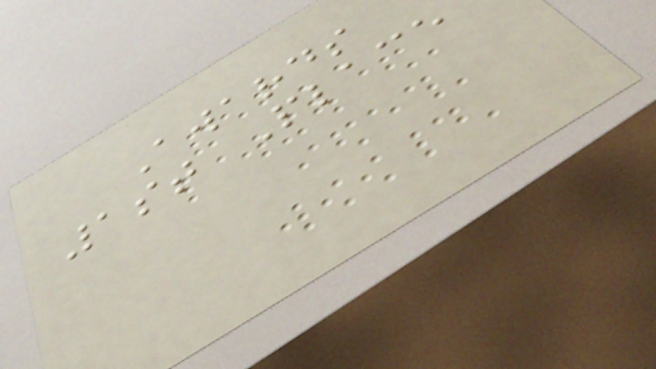Awards
1st Place
